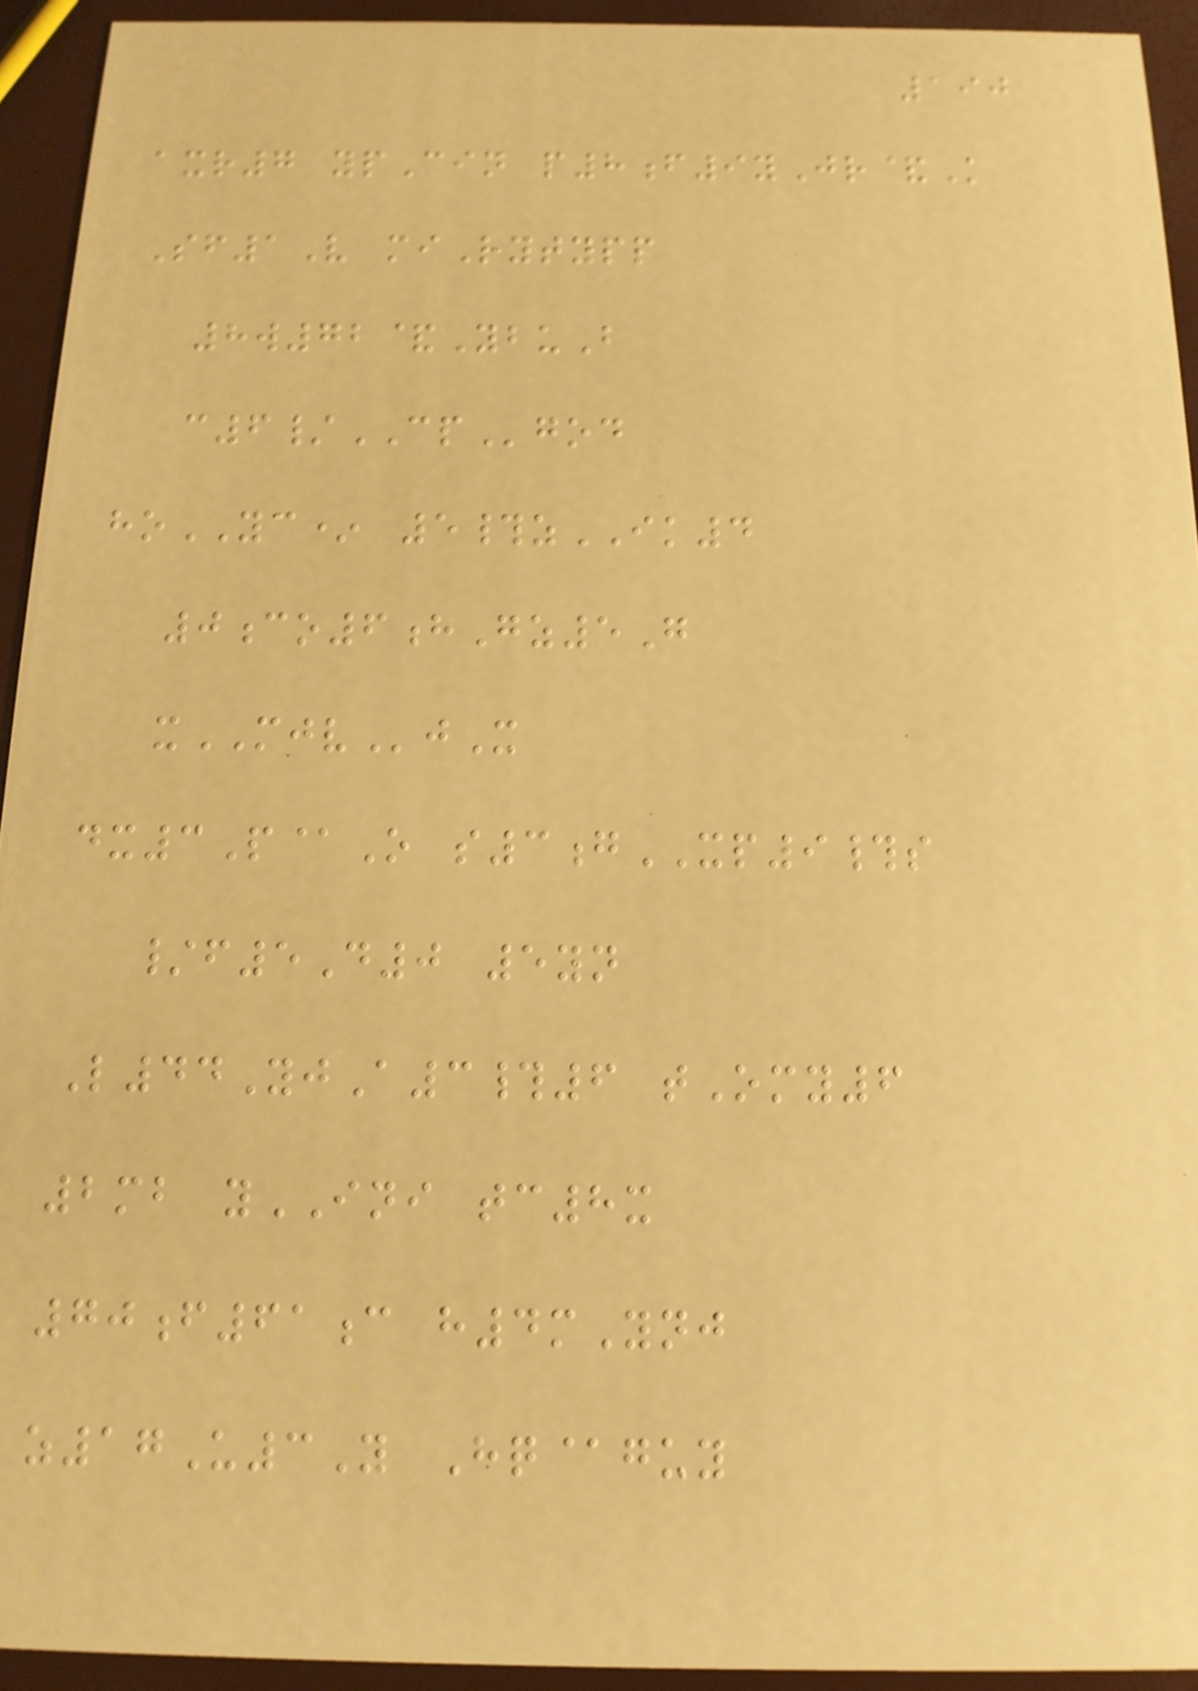190
axr7 ypCin p8f9yJr&K
Sf1V miRytypp
8w72&YbuB
c6/CPgod
hoYC* 5#zIK4
0co6hGz5G
xMJVjX
dx3P@O s3gXP9#s
/f5D0 5yn
L44YjA3#6 tOmy6
2mb yINI tc8x
70f61c h4mYnj
z17U3Y Hq@guy
